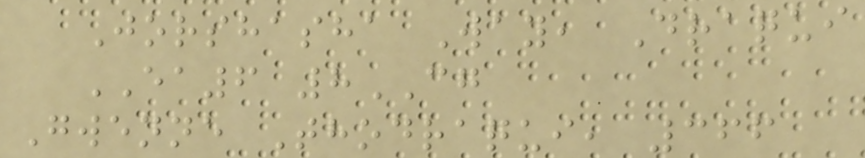Jorshasha Way, Draqui
EA6 8CG
Gwenne Thodraqui, 366
